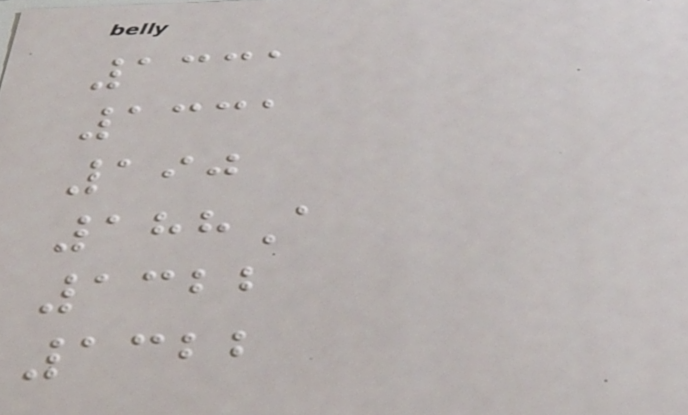1331
1331
190
188A
1322
1322
